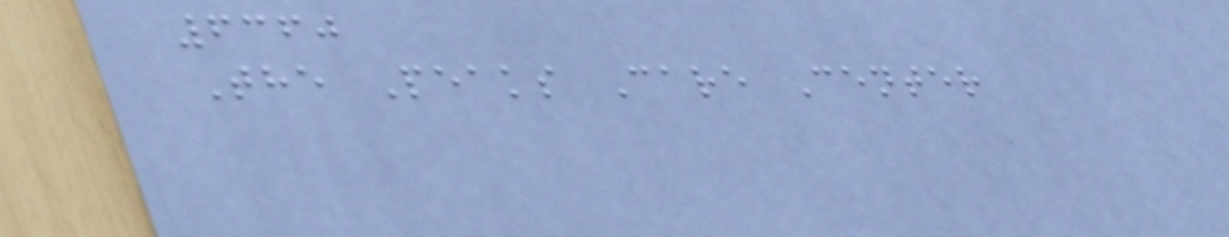6360
The Peaks Care Center
